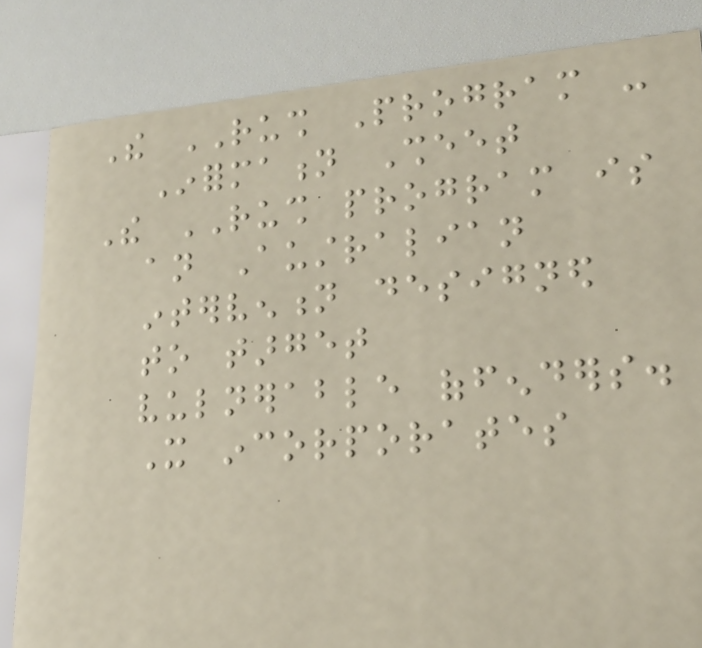The RUSH Program -
Information Sheet
The RUSH program is
an Australian
intervention designed
to target
vulnerable offenders.
It incorporates
